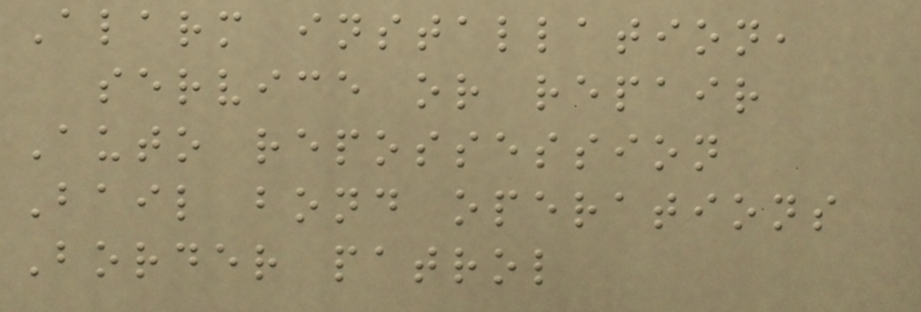Alarm installation,
service or repair
Auto repossession
Bail bond operations
Border patrol
